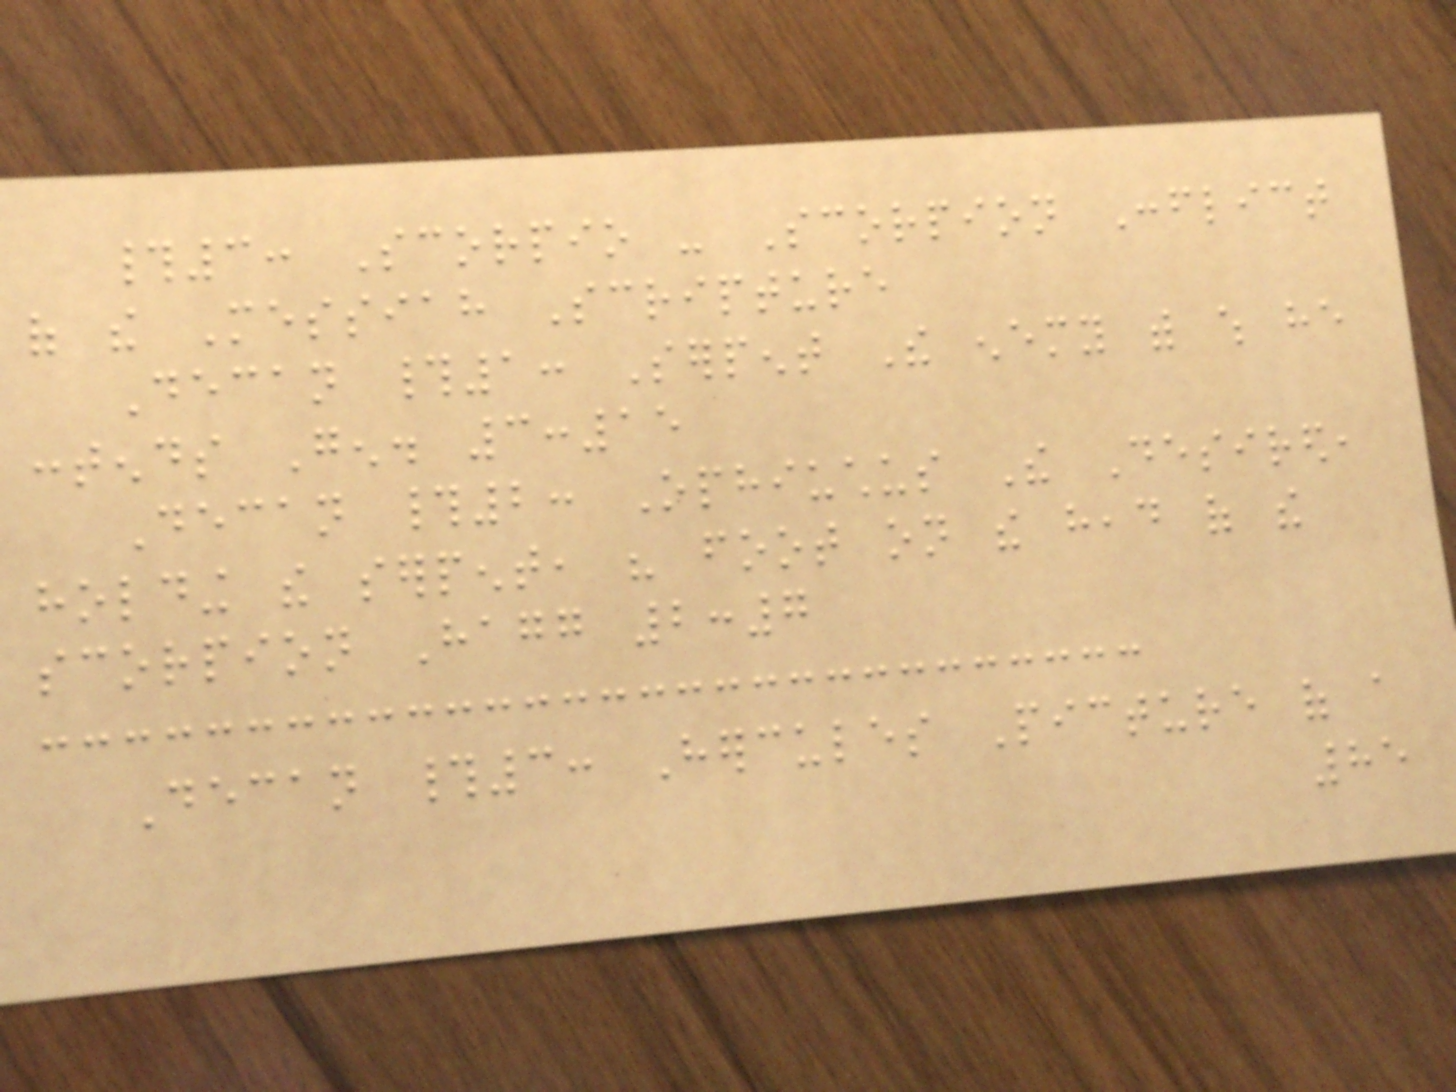#3: Scorpio - Scorpion Conflict
of the Messiah Scripture
Decan #1: Serpent The enemy with which he
contends Gen. 3:15
Decan #2: Ophiuchus The Desired,
holding the serpent, his foot on the head of the
scorpion Hagg 2:7
Decan #3: Hercules Picture of a
85
